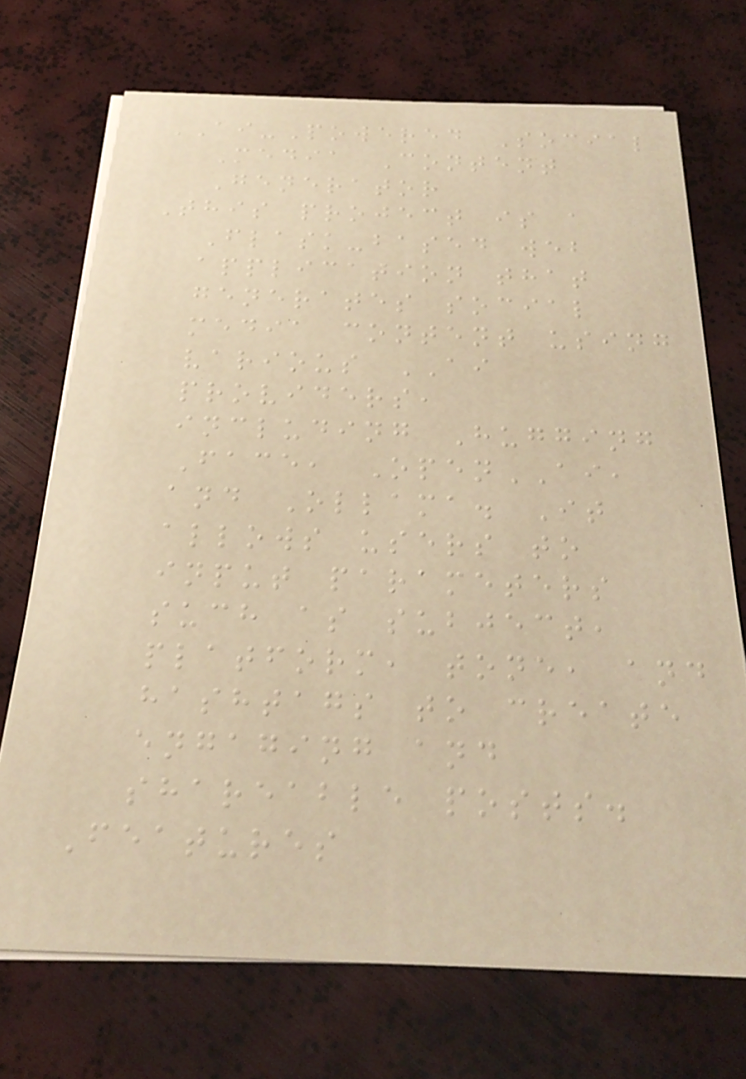AI-Powered Social
Media Content
Generator
This project is a
Flask-based web
application that
generates social
media content using
various AI
providers,
including Hugging
Face, OpenAI,
and Ollama. It
allows users to
input parameters
such as subject,
platform, tone, and
hashtags to create
engaging and
shareable posts.
Features
